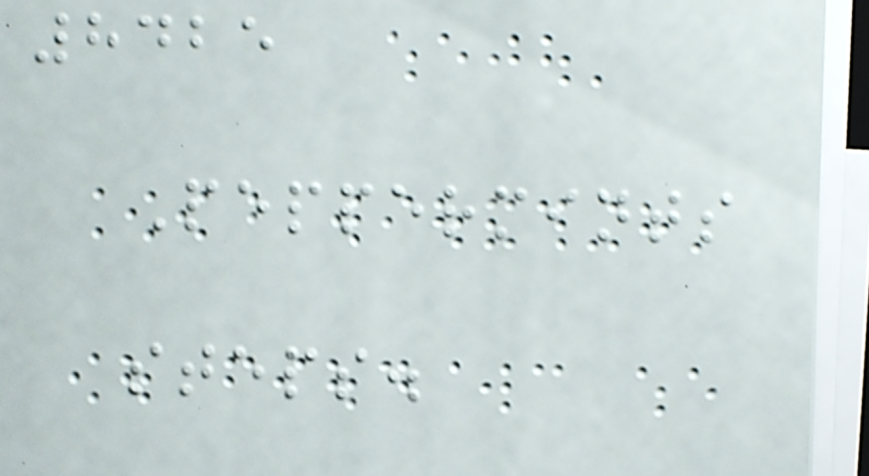8425
Peppermints
steps.
